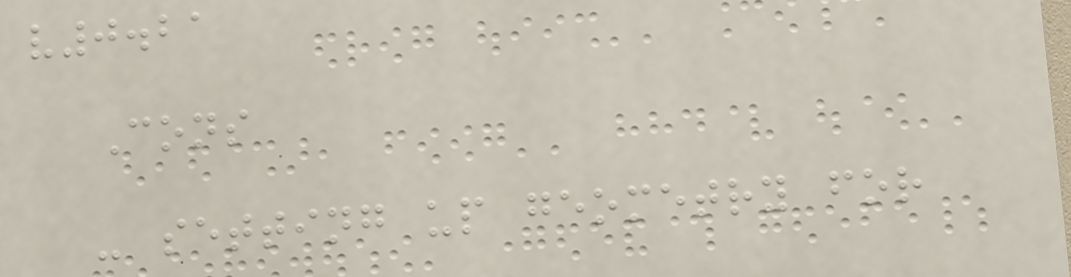v0.21
Cons
- setting up geometry for
